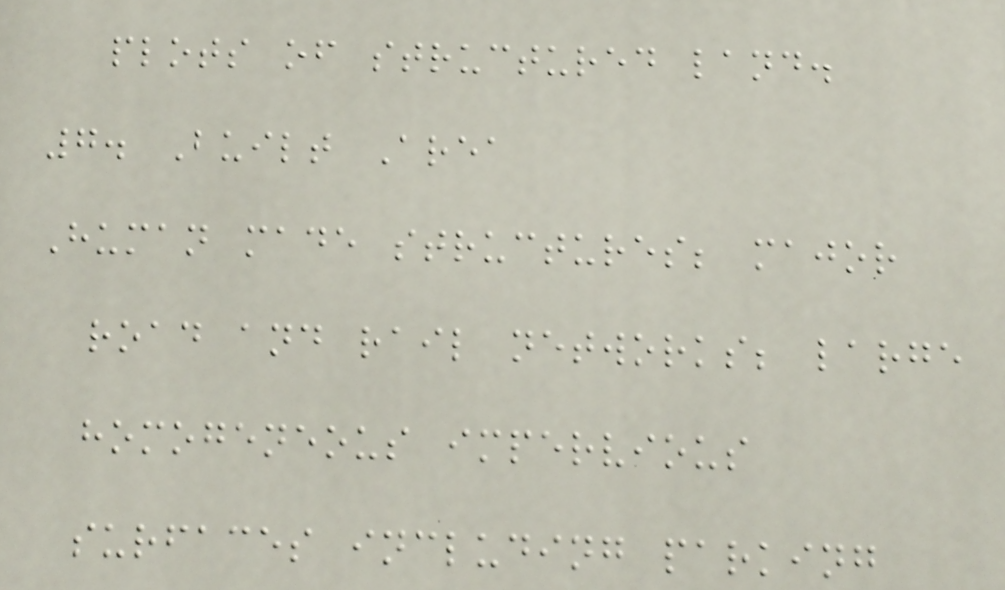plots of structured land.
7. Built Area
Human made structures; major
road and rail networks; large
homogeneous impervious
surfaces including parking
